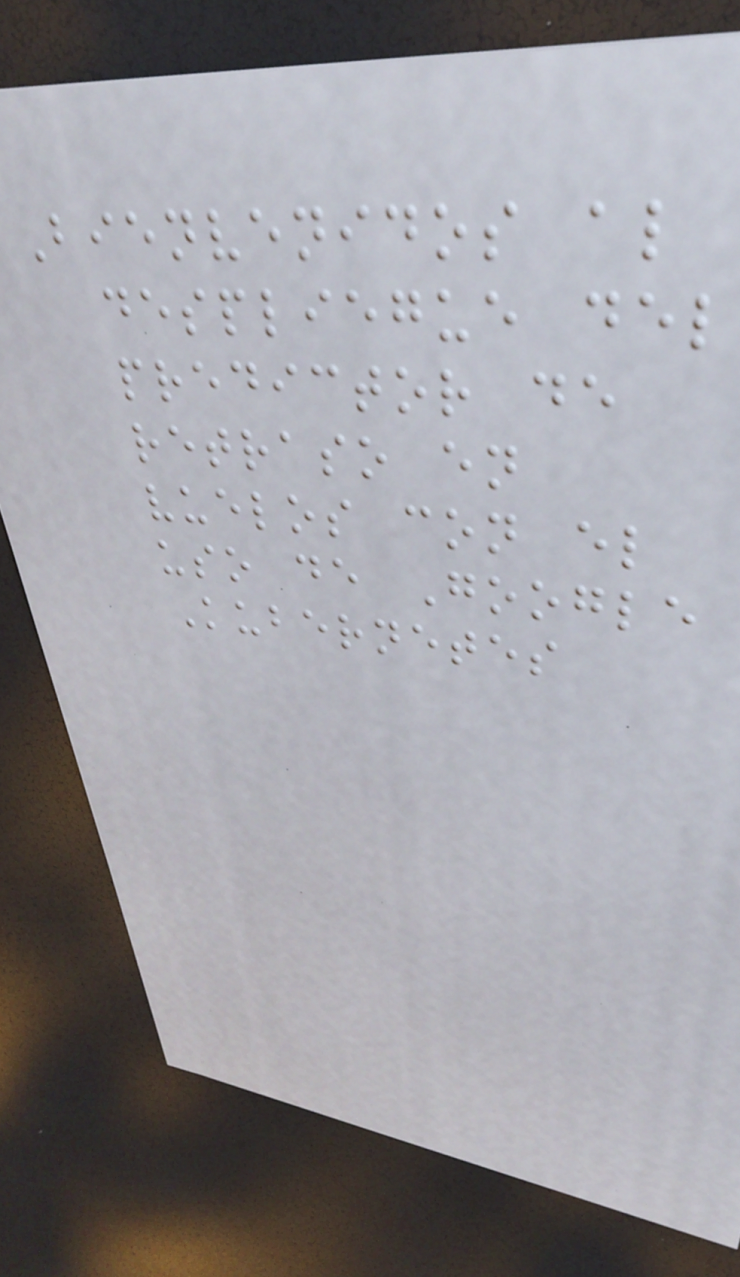Bienvenidos al
despliegue del
predictor de
retraso en
vuelos con el
uso de Google
Kubernetes
